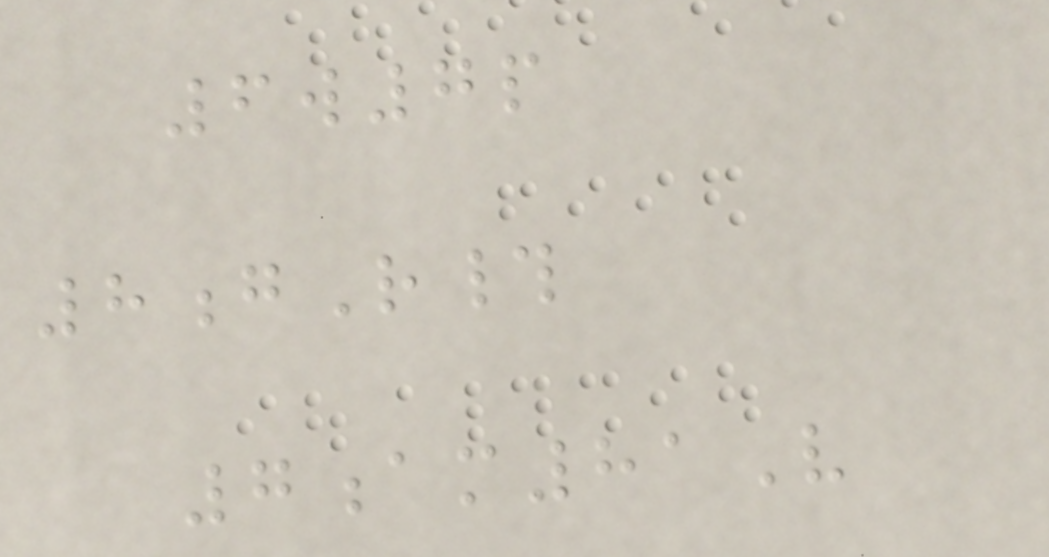6w7p
8gR#
7am81V
